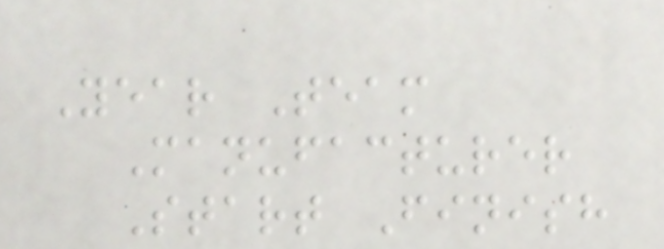Year Team
Manufacturer
Start Finish
